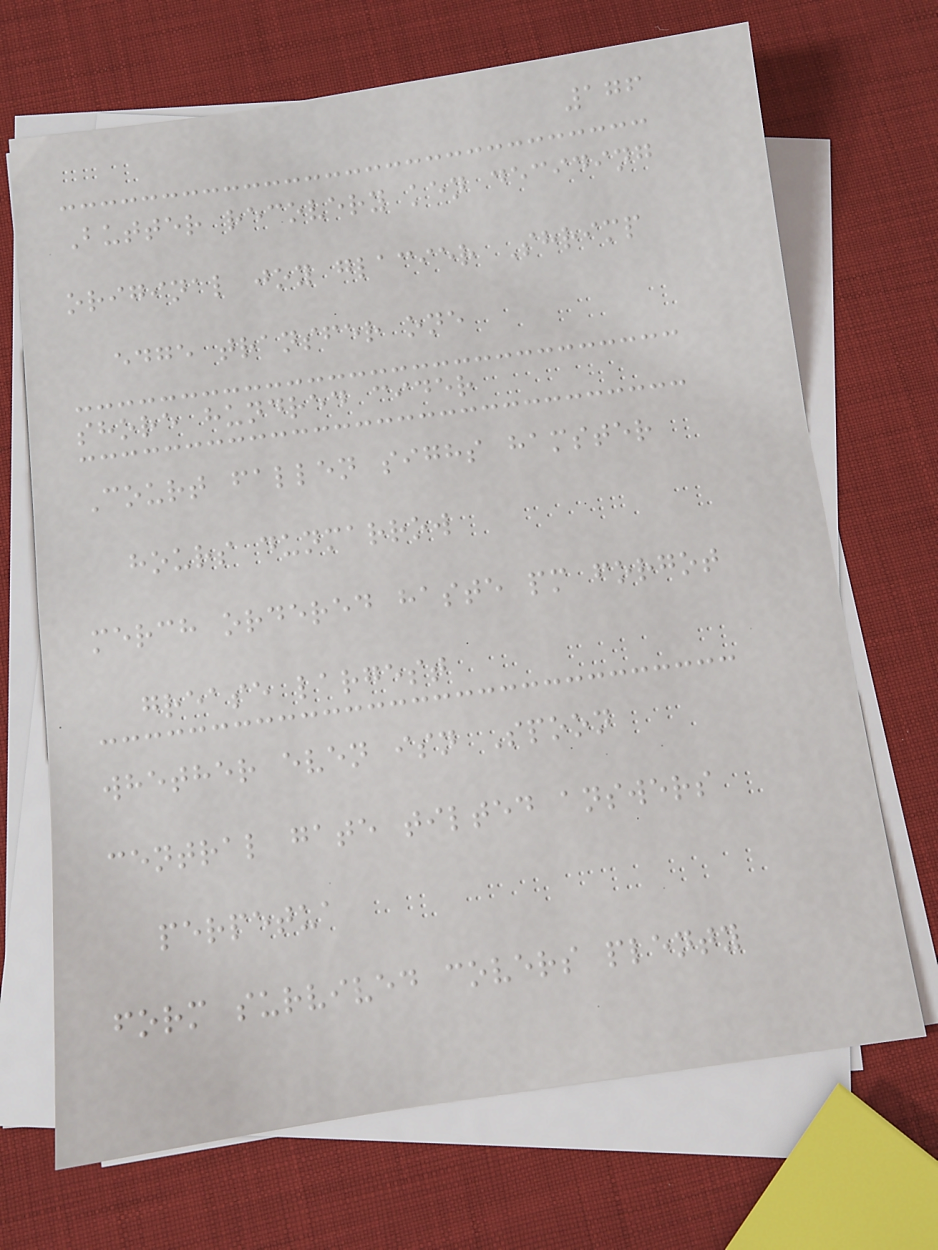176
Butter recovery ken deciding
original joy glacier Shrimp
edge transfer one
shore hundred cider
Court fallen sighs hamster
hours dunmarrow
merch ordered haste pm forgot
grease largest
whether even isn Spoon
central gate tilted answers
perpetua
form survived covers plenty
